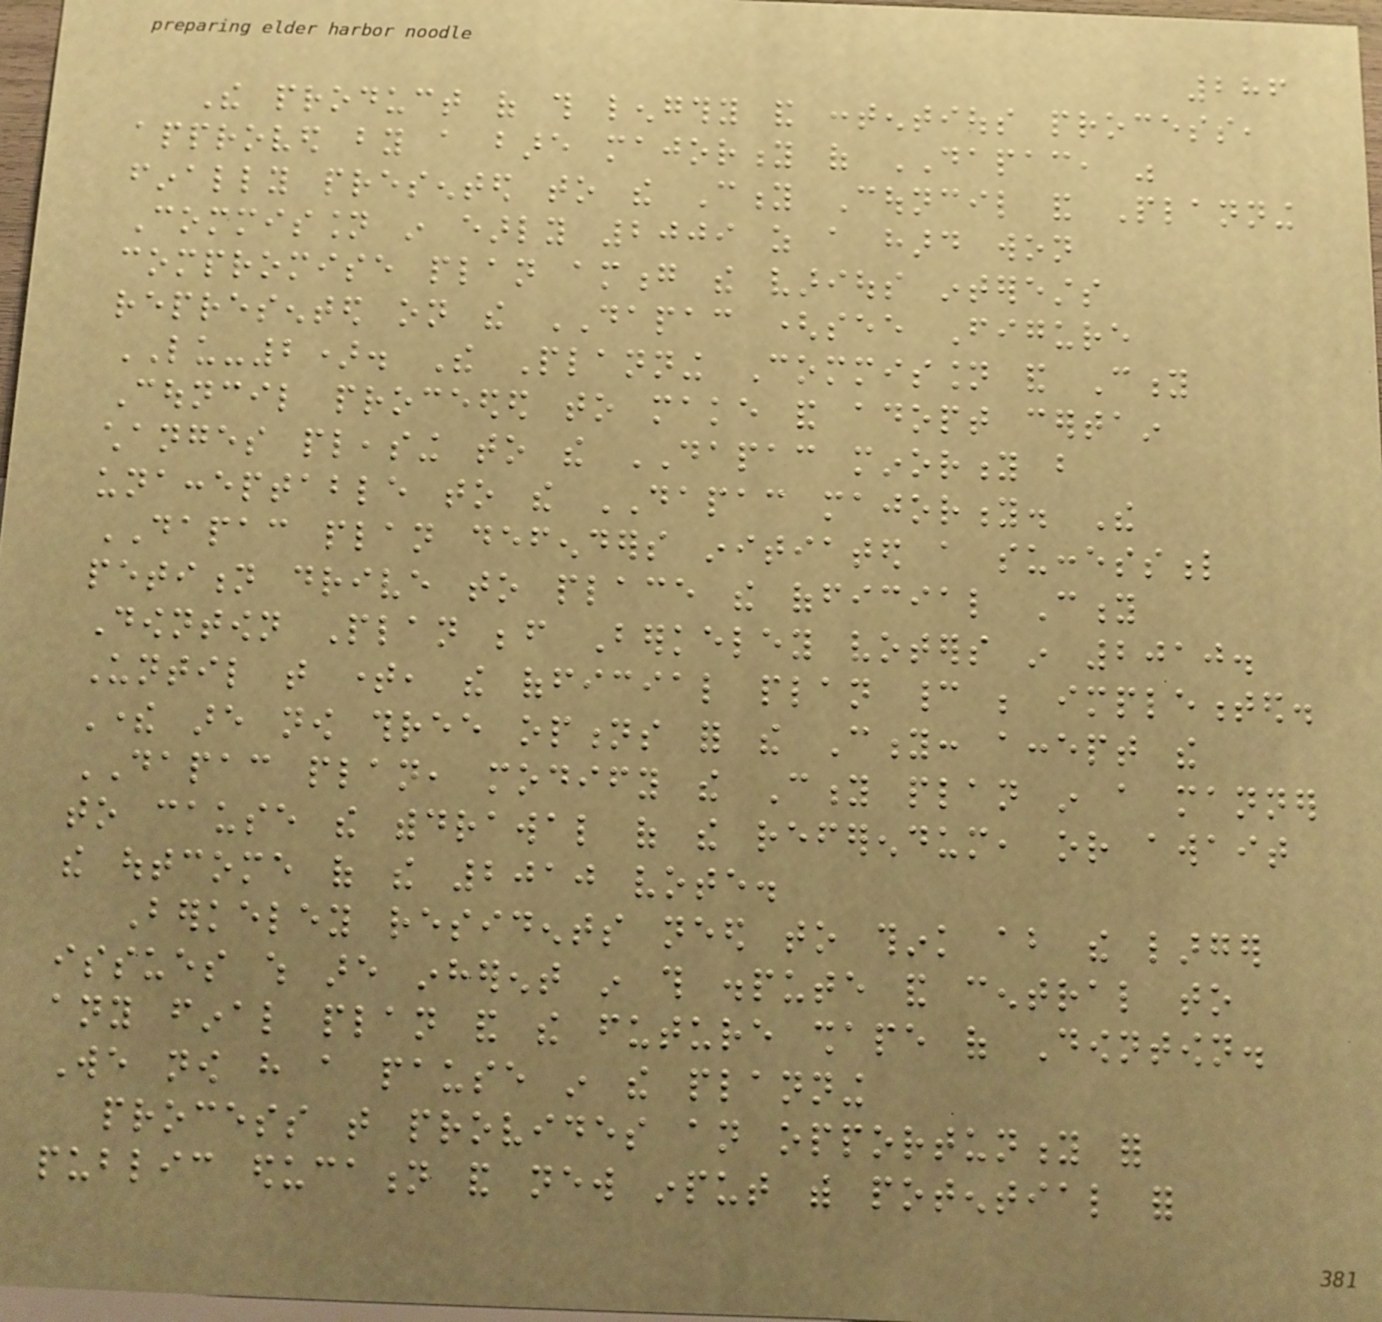286
The product of this lengthy and contentious process,
approved by a bare majority of DAPAC, was
finally presented to the City Council and Planning
Commission in early 2009 as a hard won
compromise plan among the various interests
represented on the DAPAC (see Figure
LU-2). The Planning Commission and City
Council proceeded to make and adopt certain
changes pleasing to the DAPAC minority but
unacceptable to the DAPAC majority. The
DAPAC plan defenders initiated a successful
petition drive to place the official City
Downtown Plan before Berkeley voters in 2010.
Until that time, the official plan cannot be implemented.
There are now three options for the City: accept the
DAPAC plan, modify the City plan in a manner
to cause the withdrawal of the referendum, or await
the outcome of the 2010 vote.
Berkeley residents need to think about the larger
issues which are inherent in this dispute and central to
any final plan and the future shape of Downtown.
We now have a pause in the planning
process that provides an opportunity for
public education and new input with potential for
